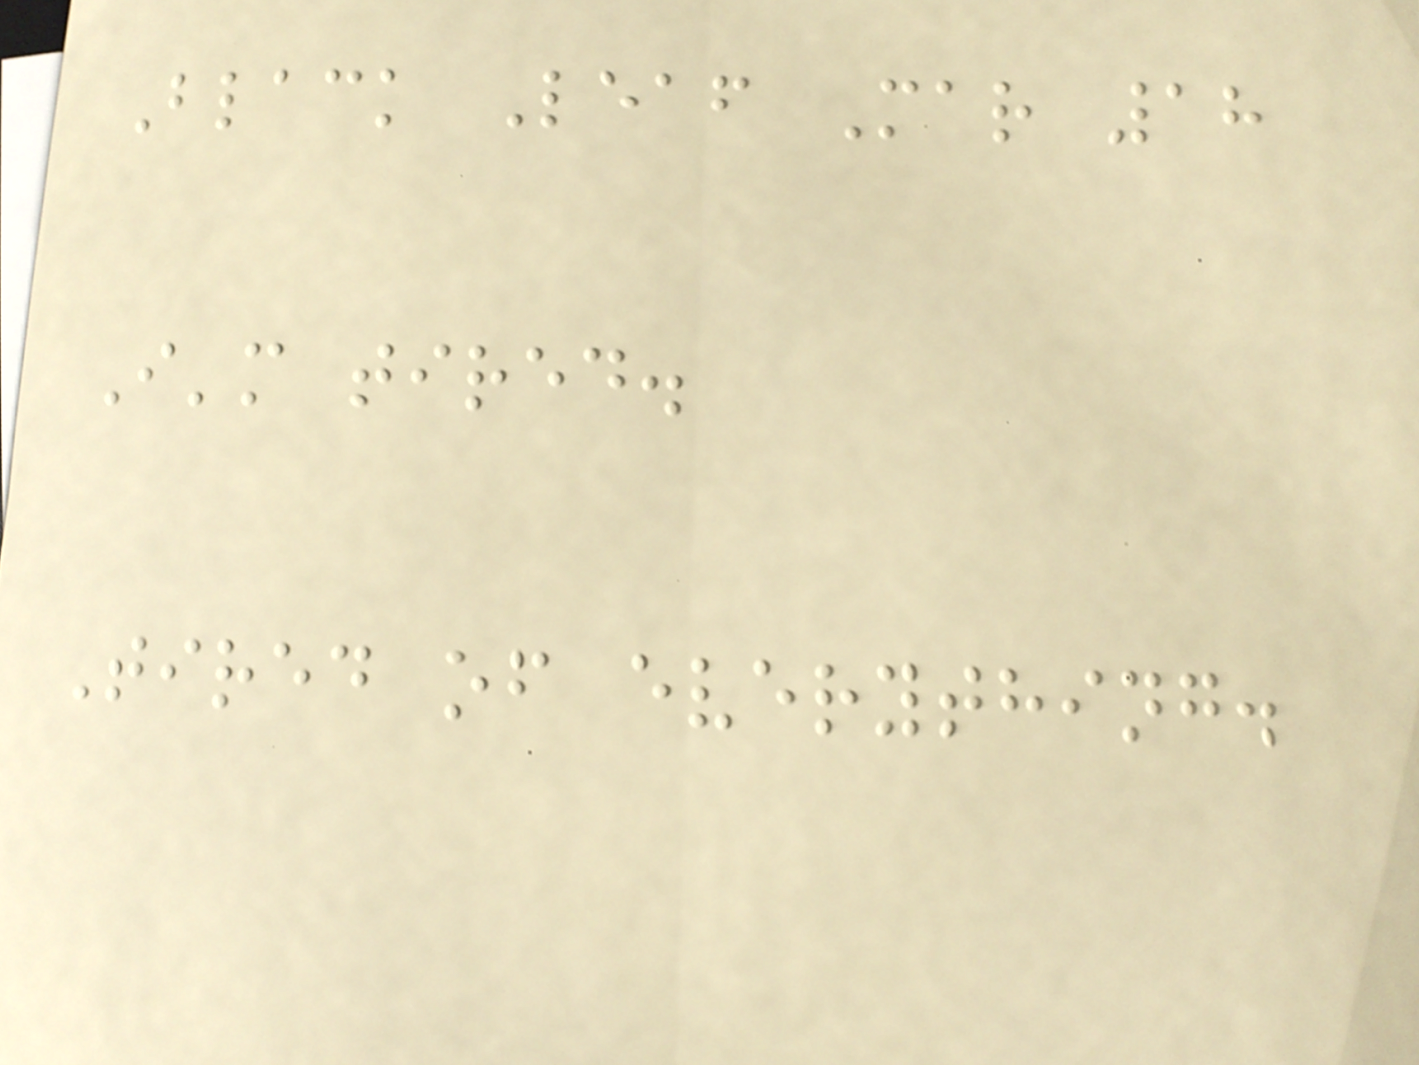Black Leaf Mar 18
I'm tired.
Tired of everything.
